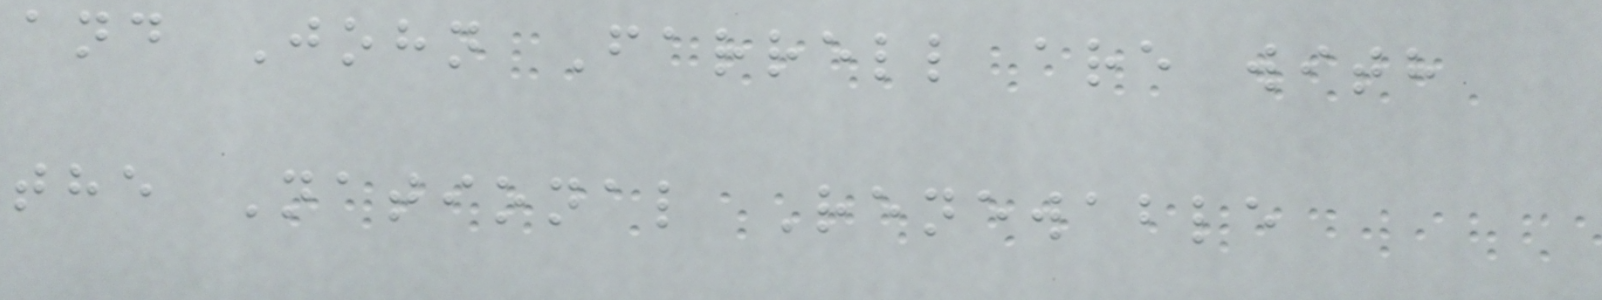and John Farrell are with
the National Renewable
